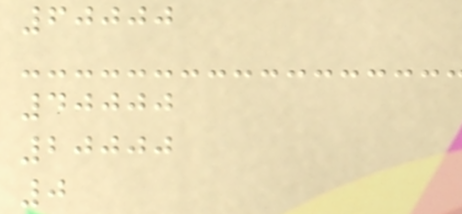60000
40000
20000
0
